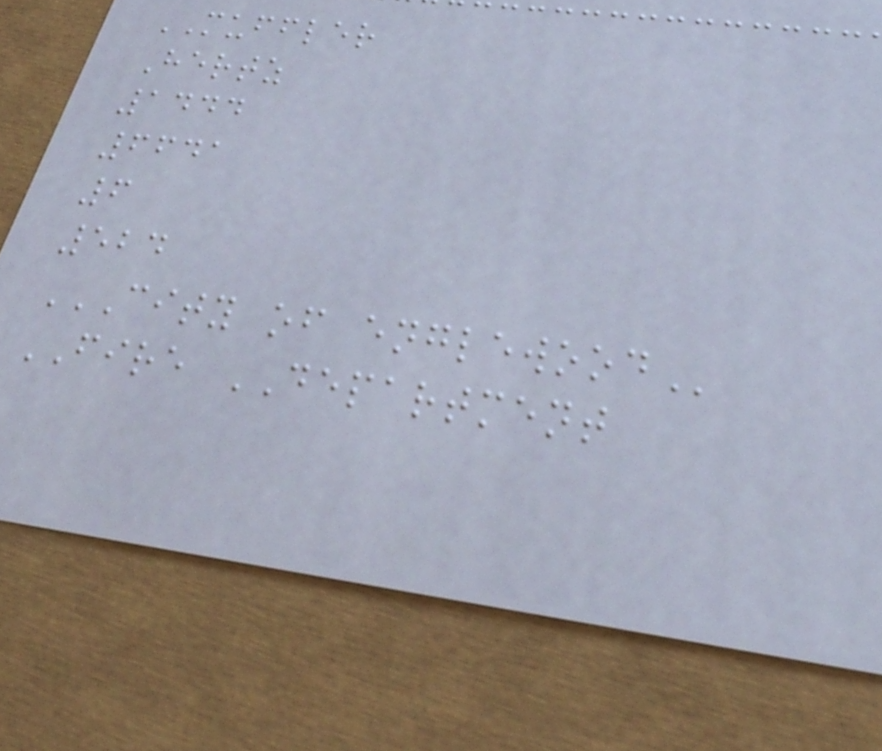MUFFLER
Hertz
1444
6641
6
524
CITY OF ENGLEWOOD
FIRE DEPARTMENT
